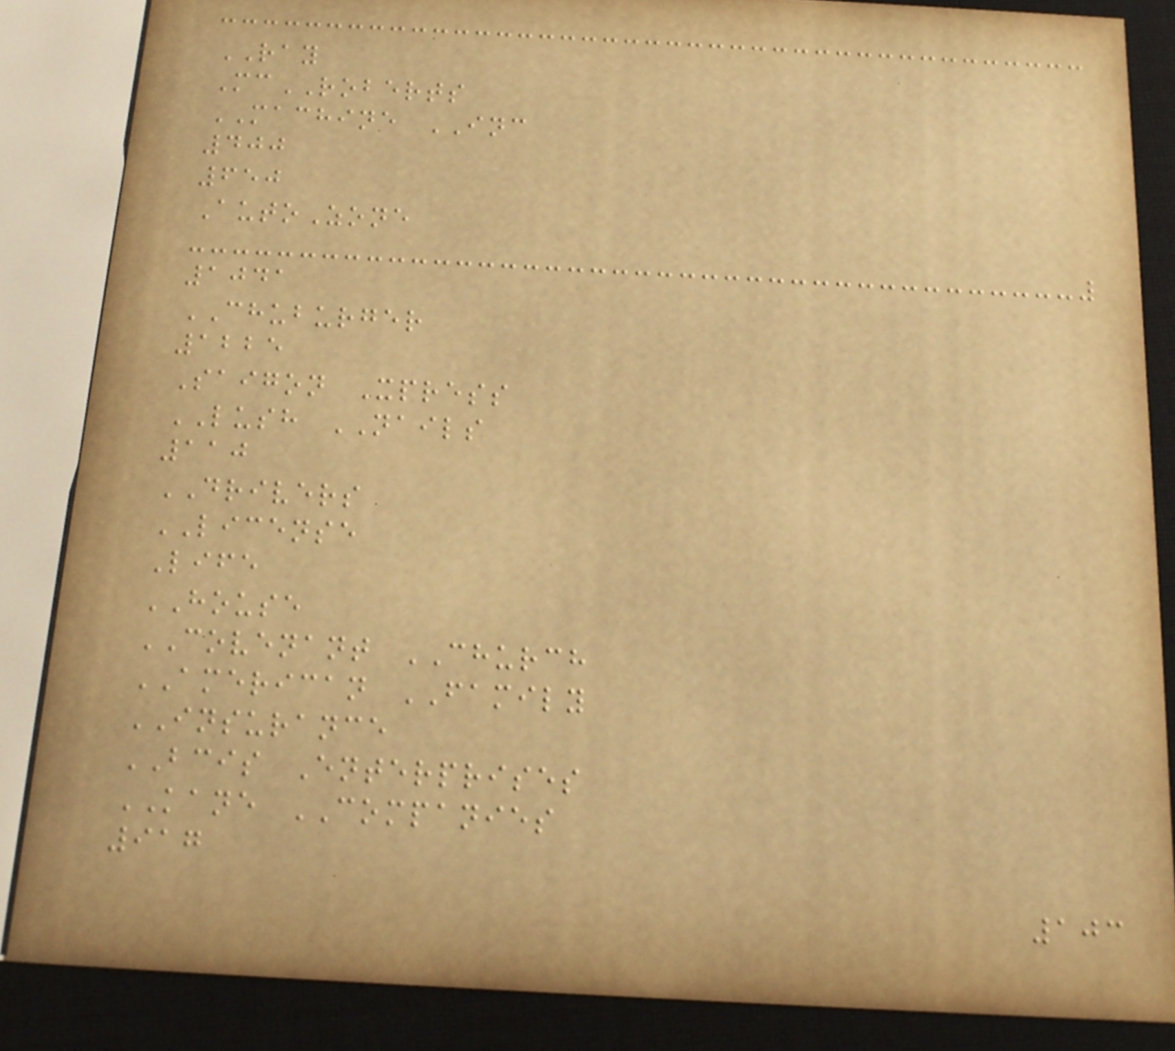RAY
McROBERTS
MACHINE INC
400
650
AutoZone
1041
CHUBURGER
1225
Saigon Xpress
LUSH NAILS
110
DRIVERS
LICENSE
Life
HOUSE
COVENANT CHURCH
AMERICAN FAMILY
INSURANCE
BCIS Enterprises
KANE COMPANIES
917
103
